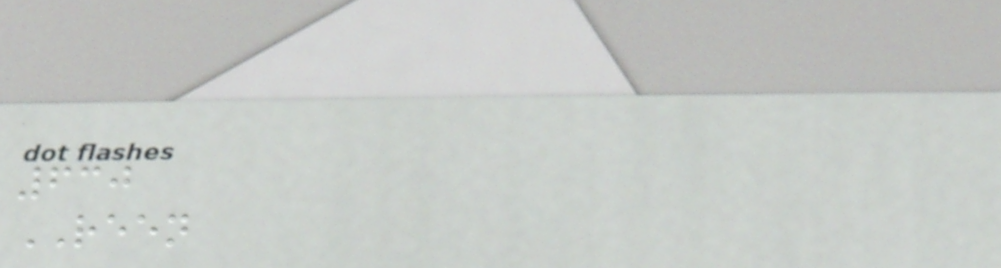630
REEN
